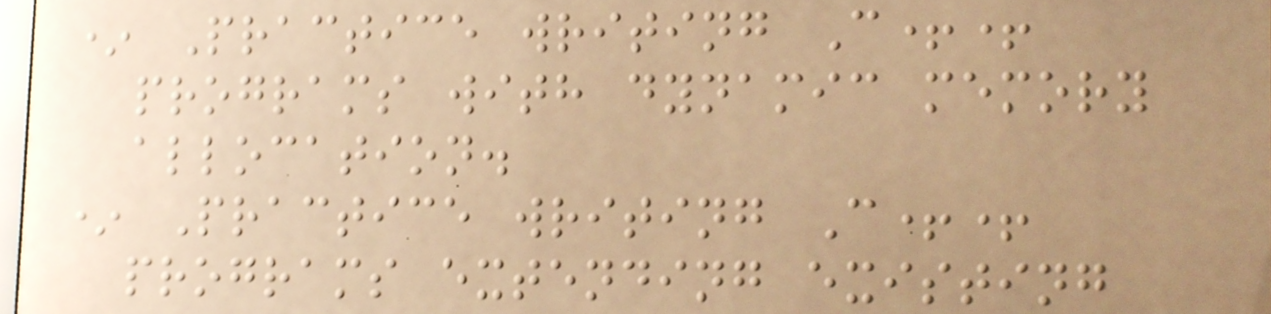* Practice writing C++
programs with dynamic memory
allocation.
* Practice writing C++
programs extending existing
